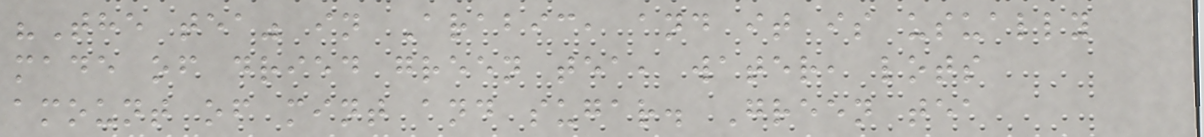"The tea" in Arabic, and it is usually
made of dried green tea, water, lots
amount of mint and sugar. Green tea
